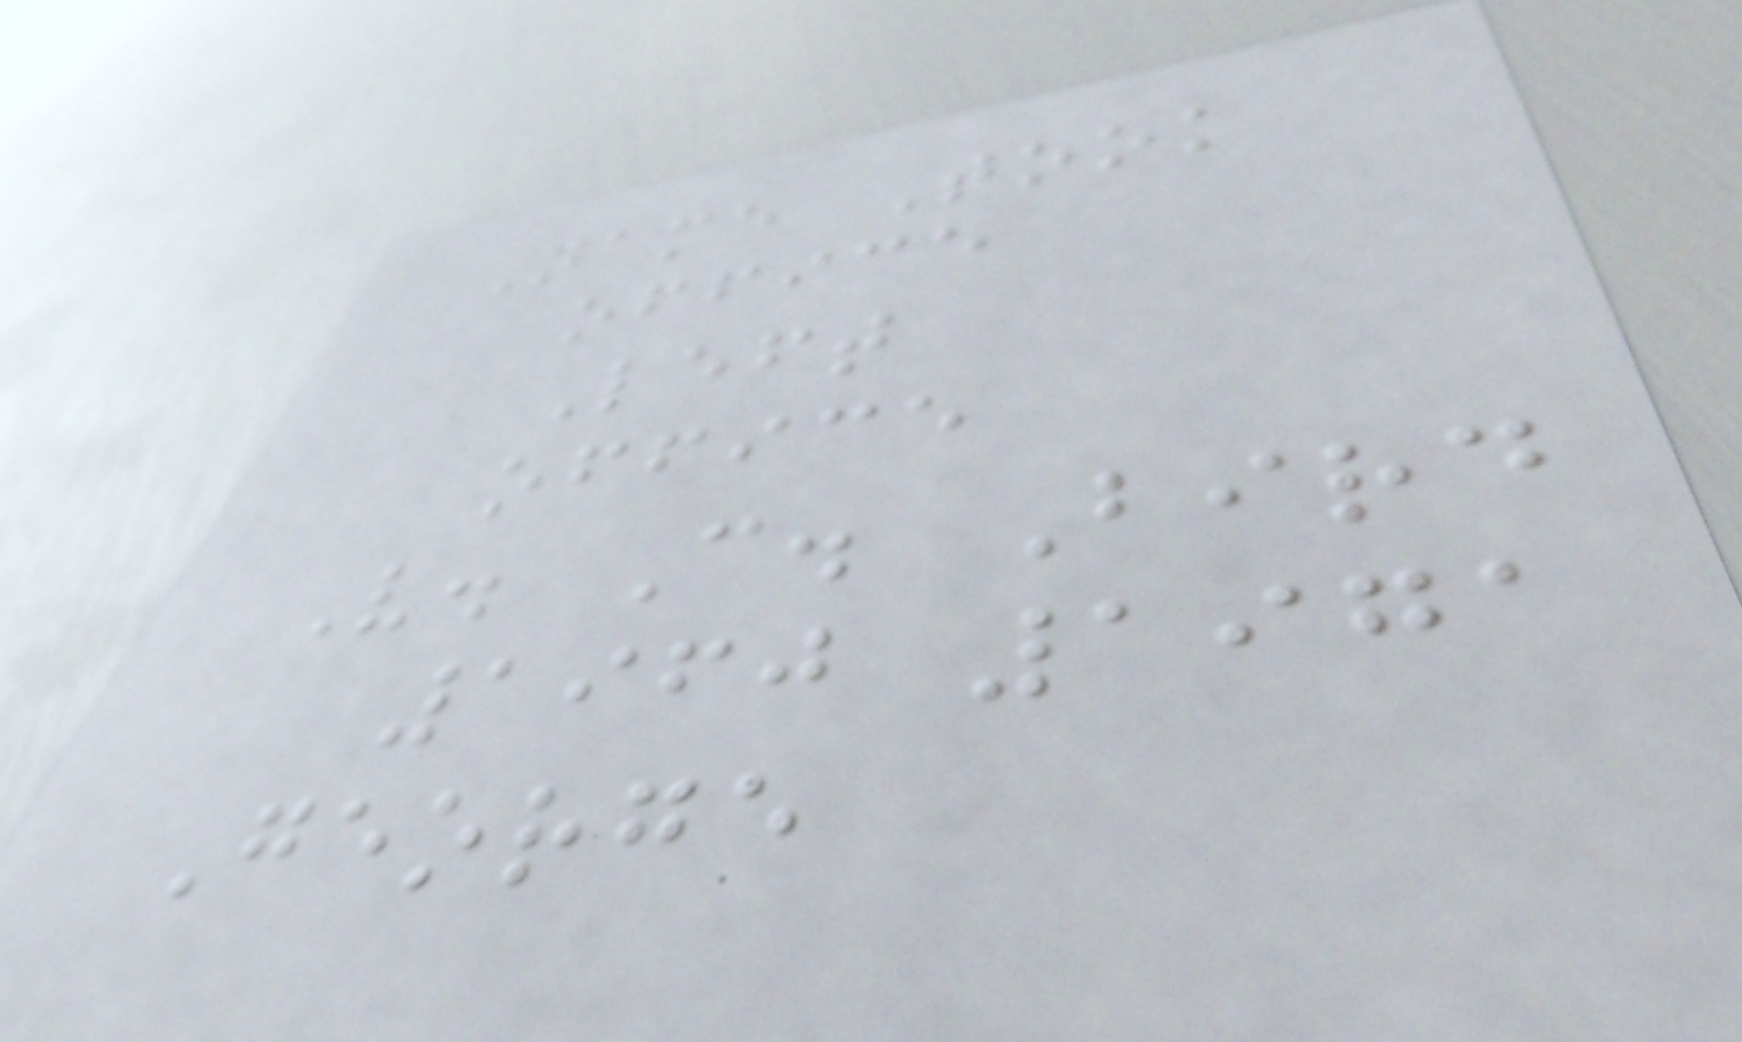Name Took
office
Left
office
V. C. Bird
1960 1971
George
